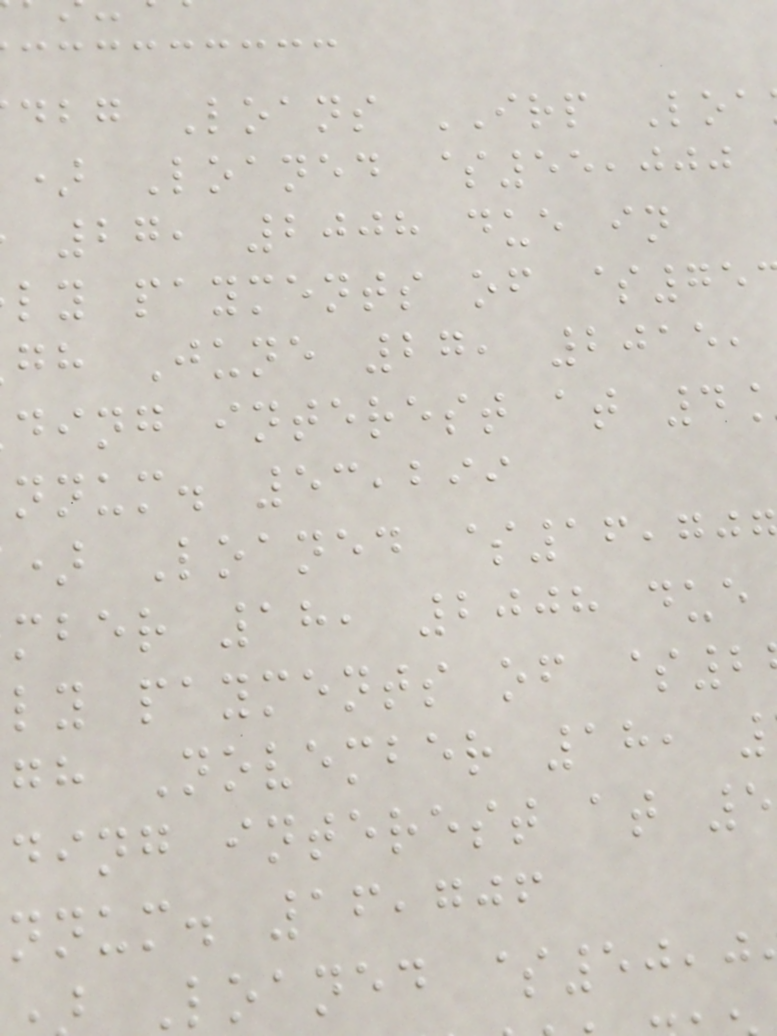dbg Loans IRP Loa
) Loaned $55,000
27, 2008 due in
ly payments of $75
gh June 27, 2015,
ding interest at 4
nnum. 53,299
) Loaned $16,70
mber 18, 2008 due
ly payments of $2
gh November 18,
ding interest at 5
nnum. 16,706
Loaned $50,0
